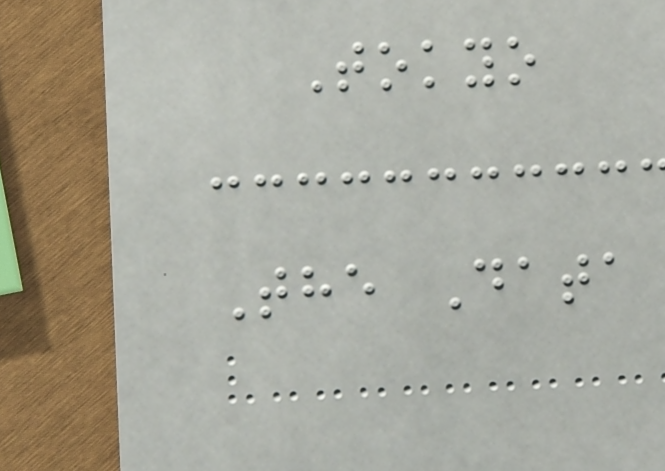Tokyo
The Data
